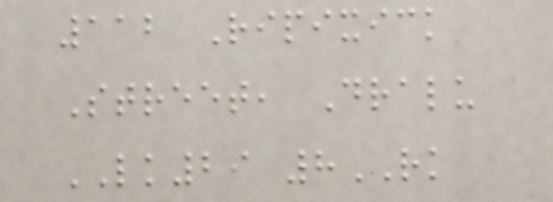112 Ripixick
Street, Dralu
LK29 8RK
